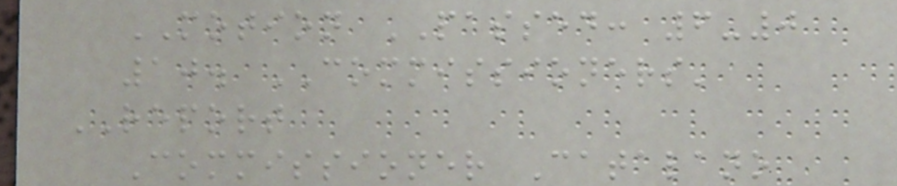MOTION PASSED: 6-0
10. COMMISSIONERS'
REPORT
Commissioner Catalano
